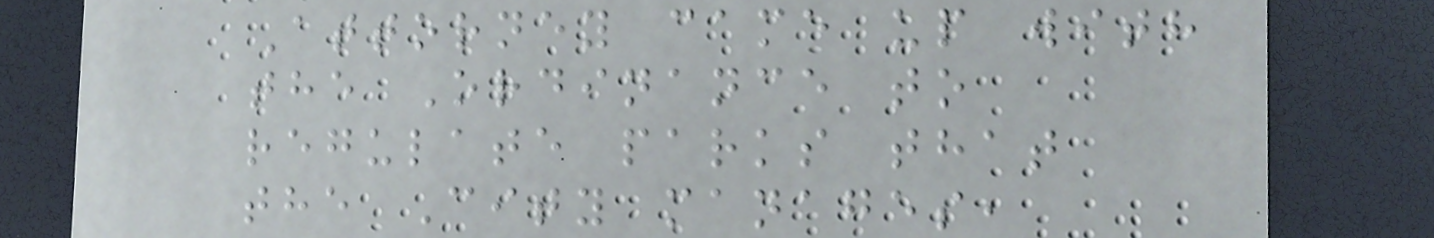Attorney came up with
the Ordinance to
regulate parks that
the City manages,
